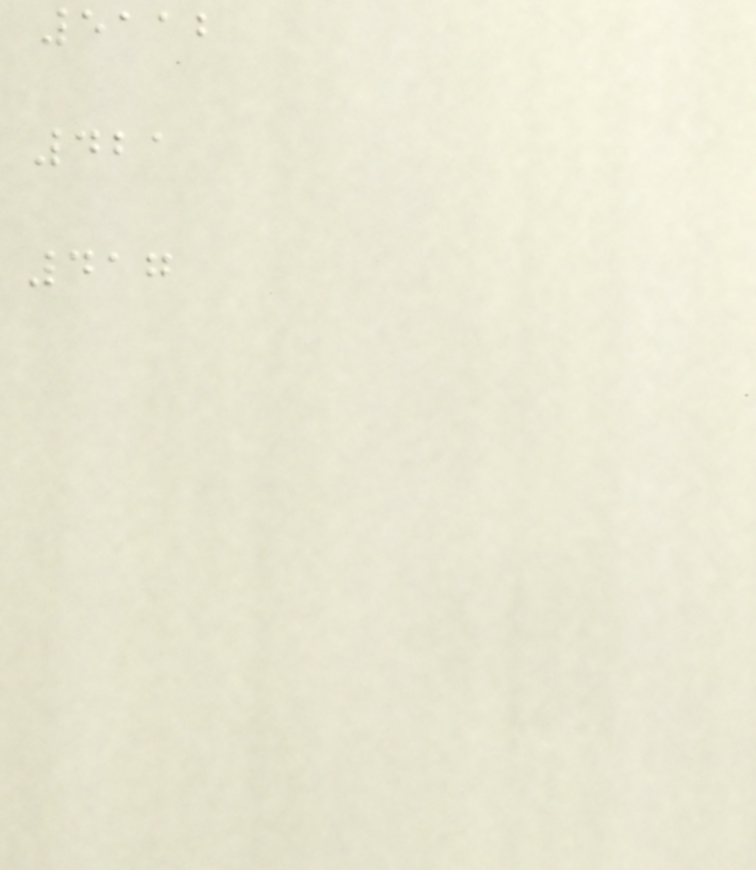5112
421
417
